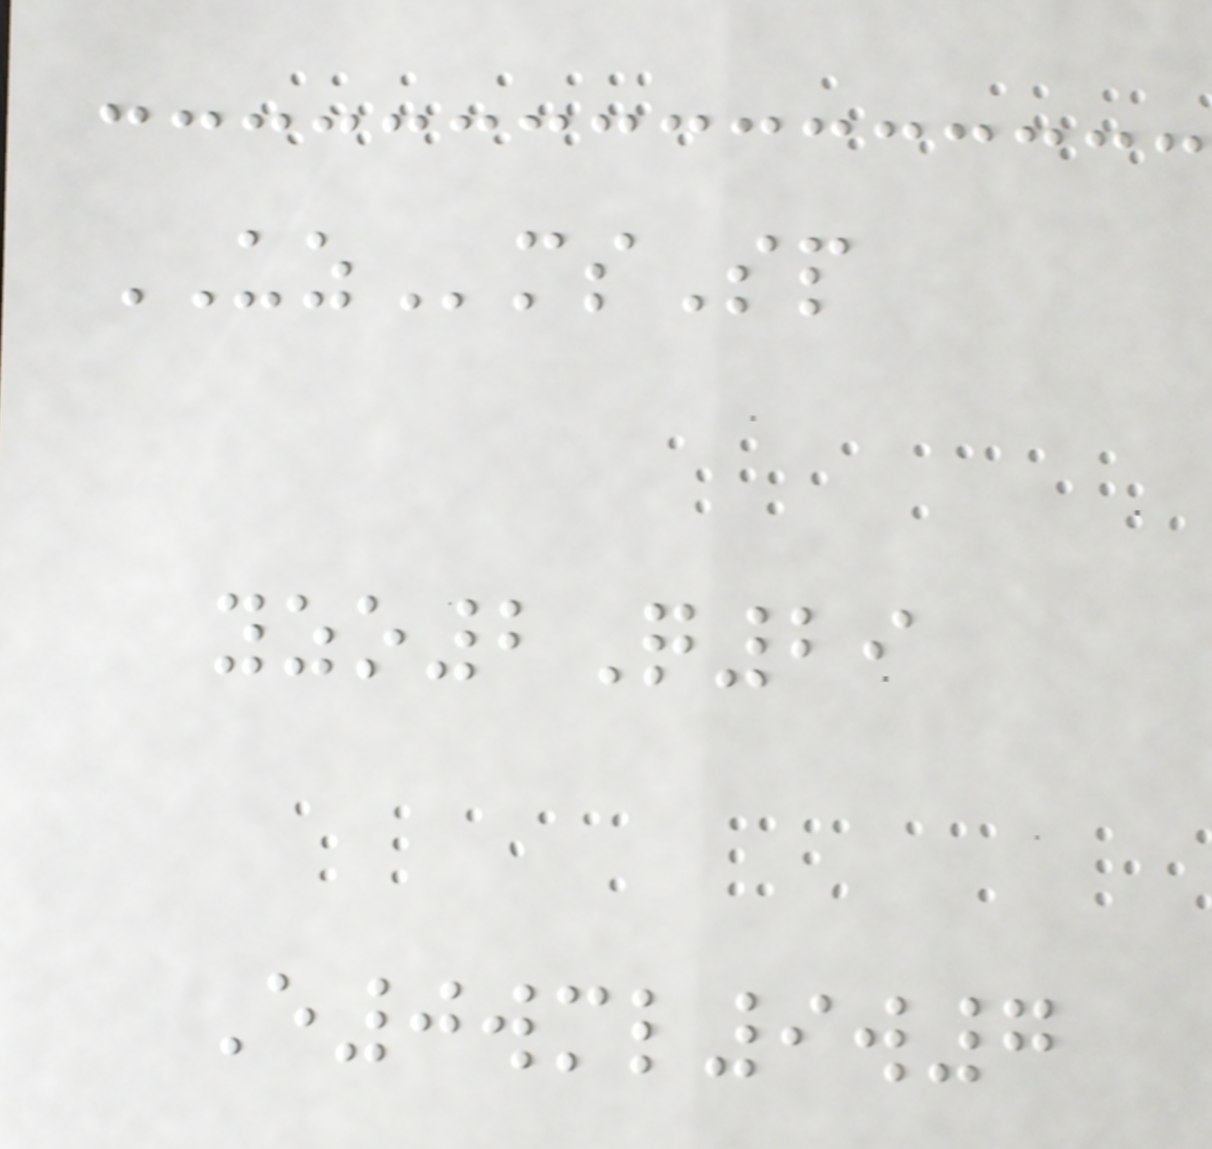UZmsSp
yzo2Q29
E0wml9w7
